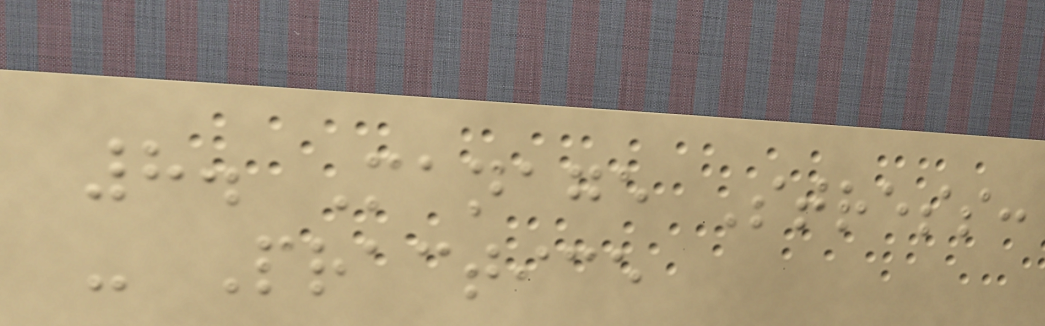8. Manage Stress:
- Practice
